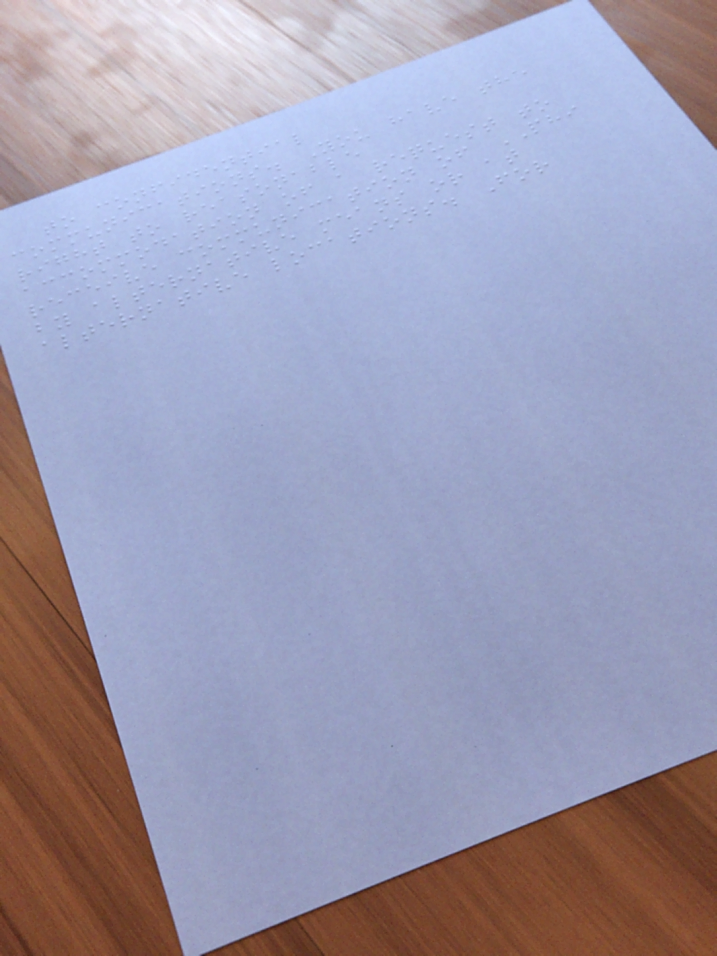to confidential
communications. You have the
right to reasonable
accommodation of a request to
receive communication of PHI
by alternative means or at
alternative locations. For
